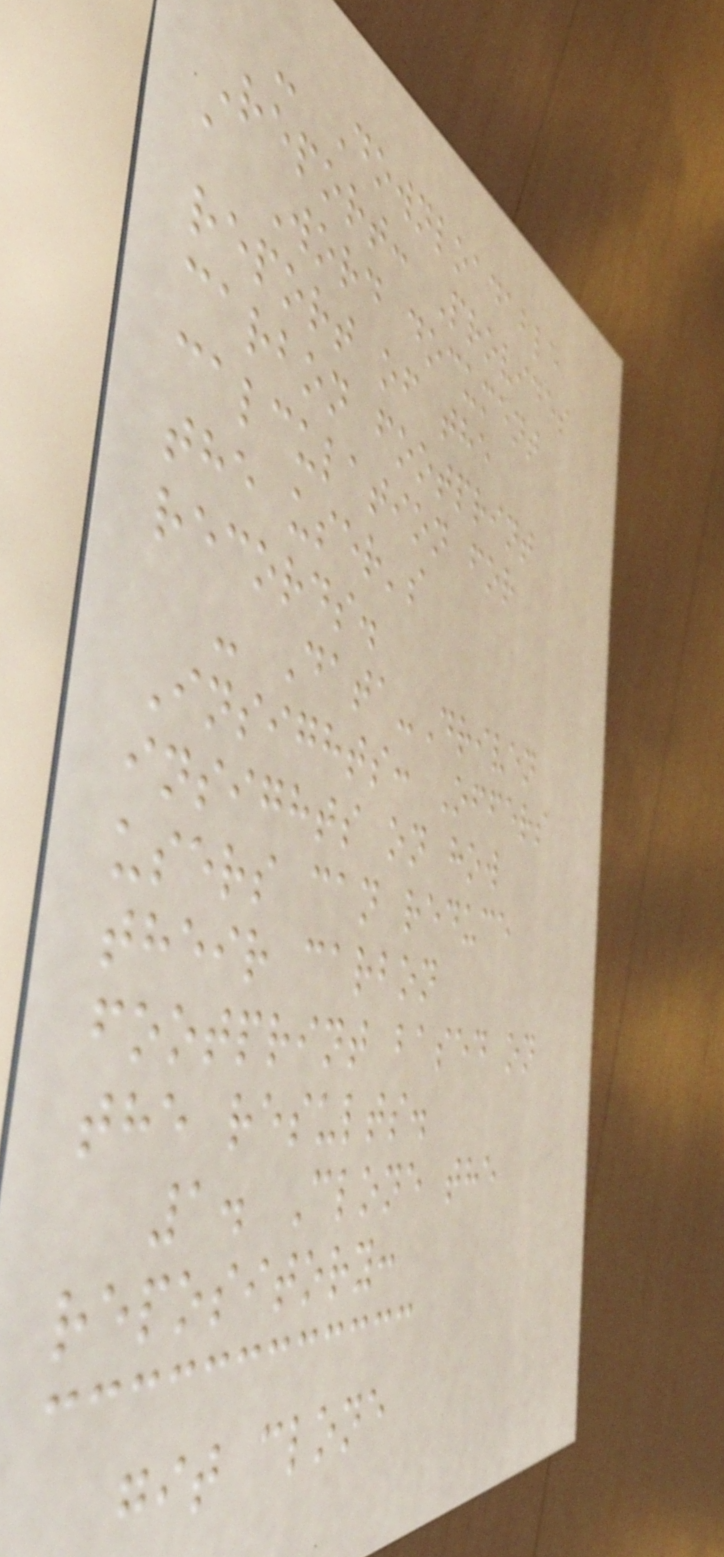- Downloadable
Report: Provides
a Word document
report of the
carbon footprint
calculation for
the user's
records.
- Data-Driven
Insights: Offers
insights on how
users can reduce
their carbon
footprint based on
the results.
1. Clone the
repository:
git clone
